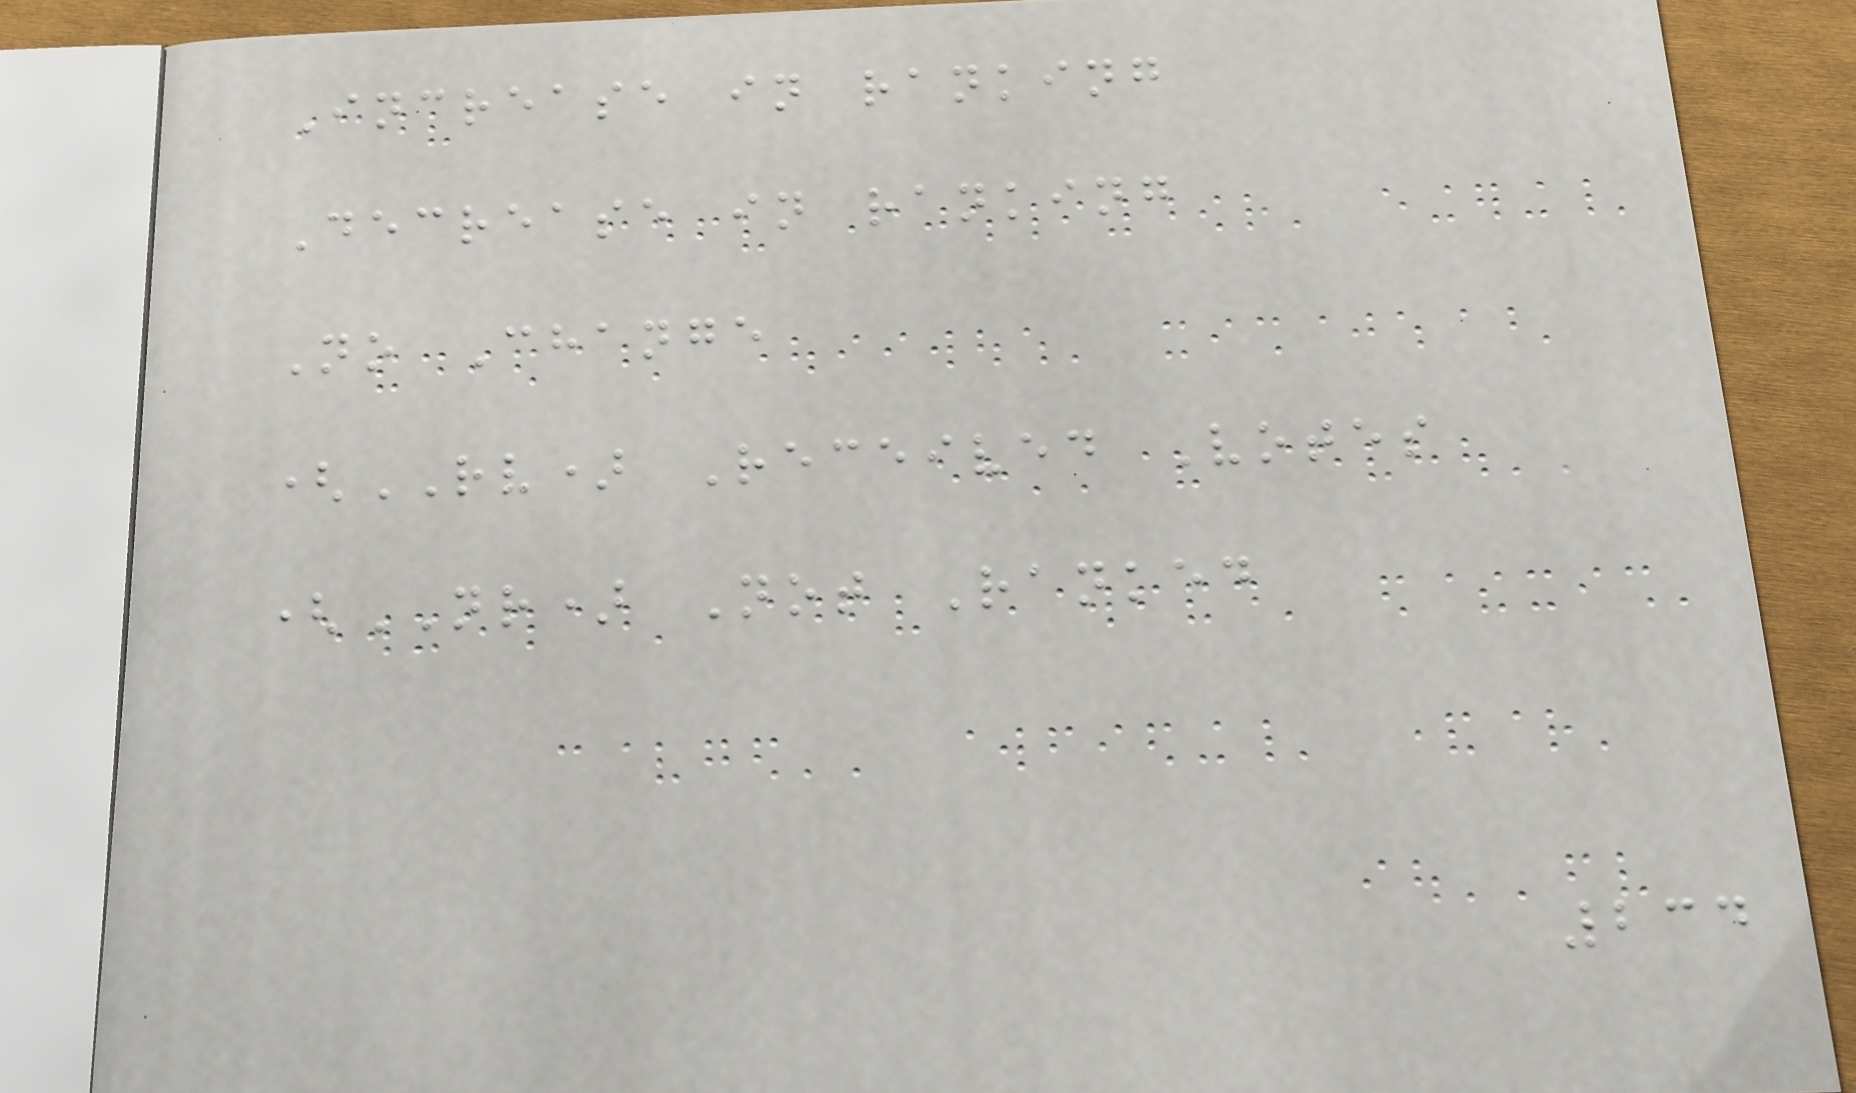Increase in ranking
Decrease in ranking
No Change
(RV) Received Votes
(NR) Not Ranked
234
